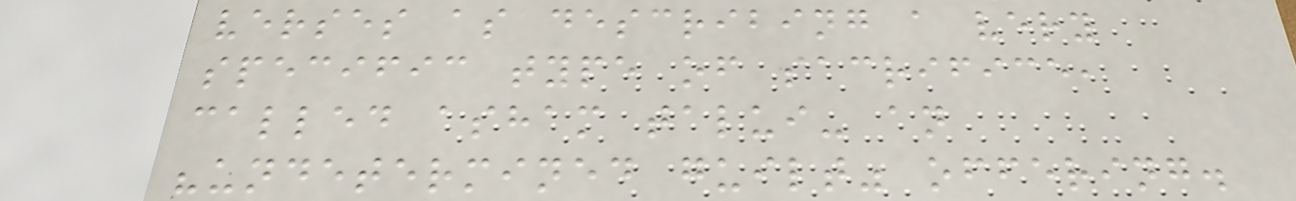verses as describing a very
specific type of sacrifice,
called asham talui- an
"undetermined guilt" offering.
